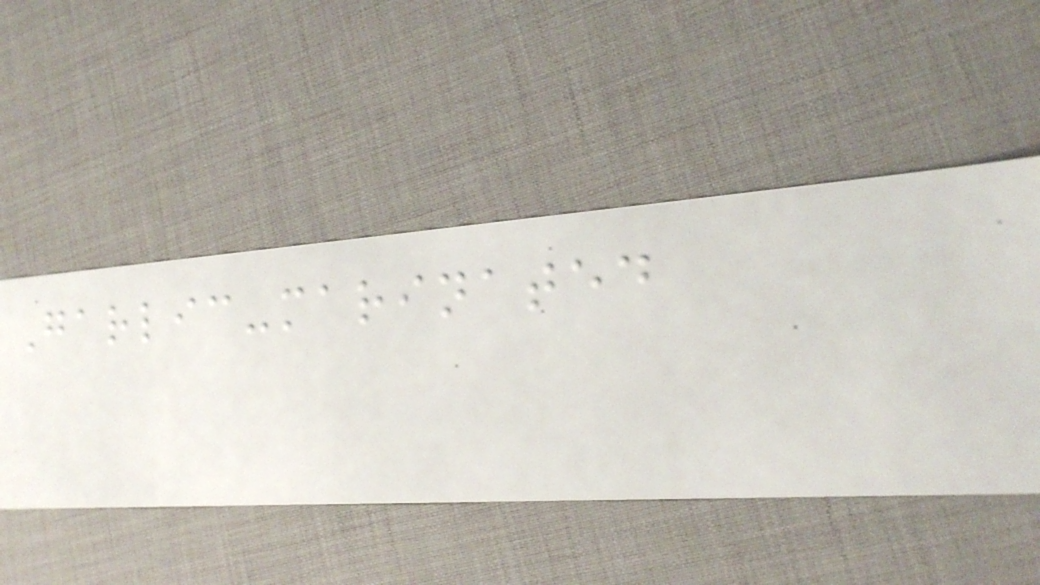Garlic-marinated
